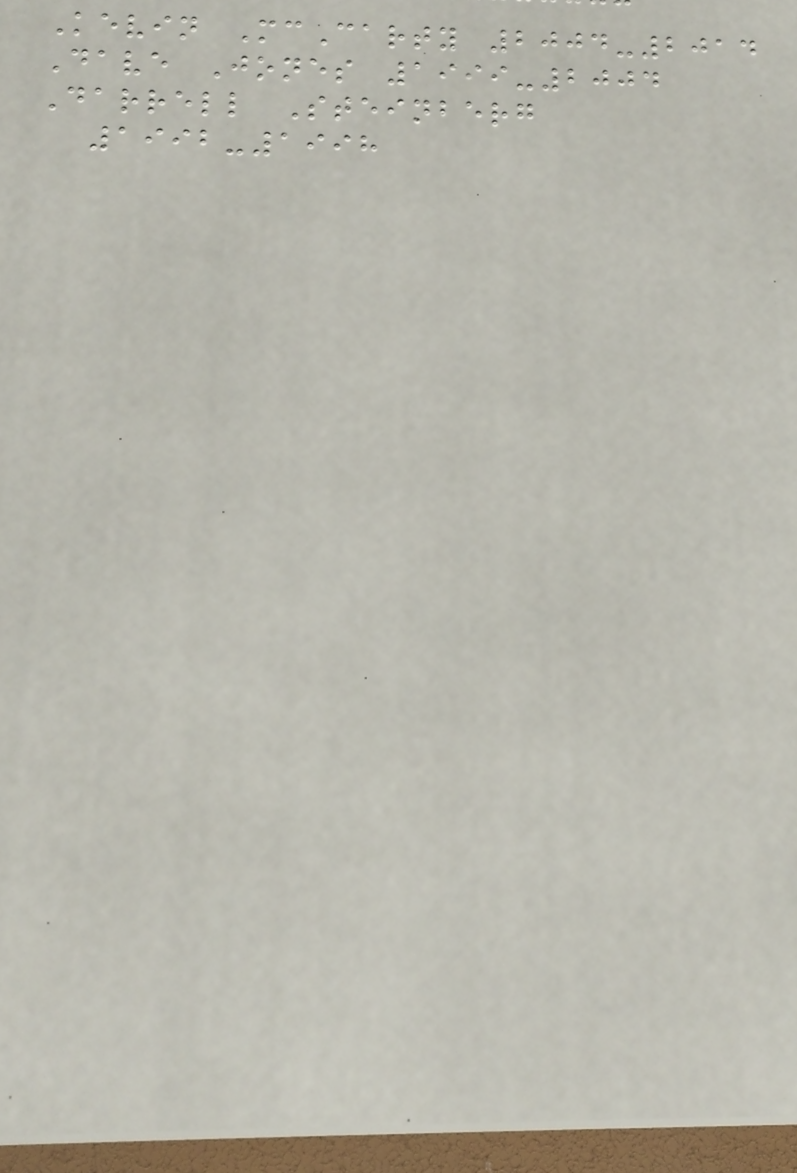Kevin McCarty 2004-2014
Dave Jones 1999-2004
Darrell Steinberg
1992-1998
